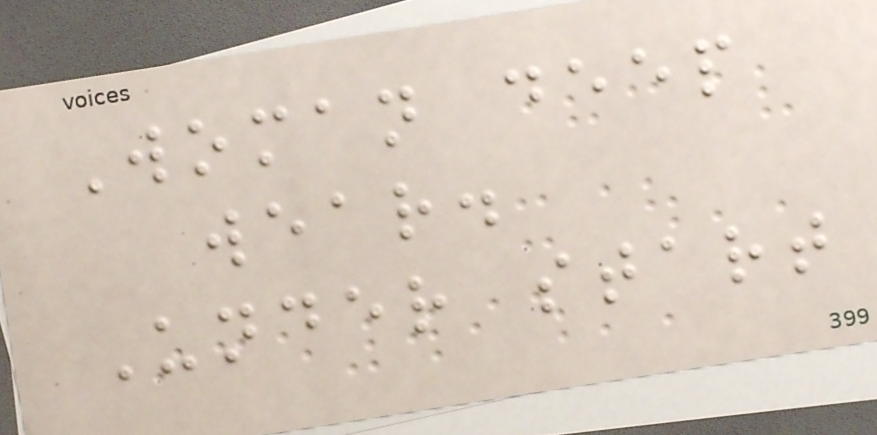Woman deep
wear.
Under start
